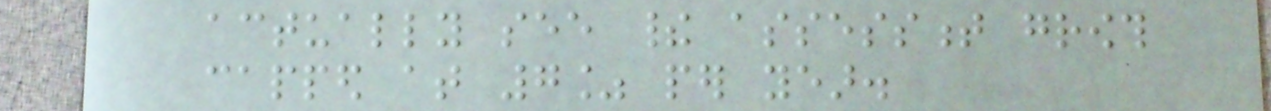actually see their assessment growth
capped at 7% per year.
